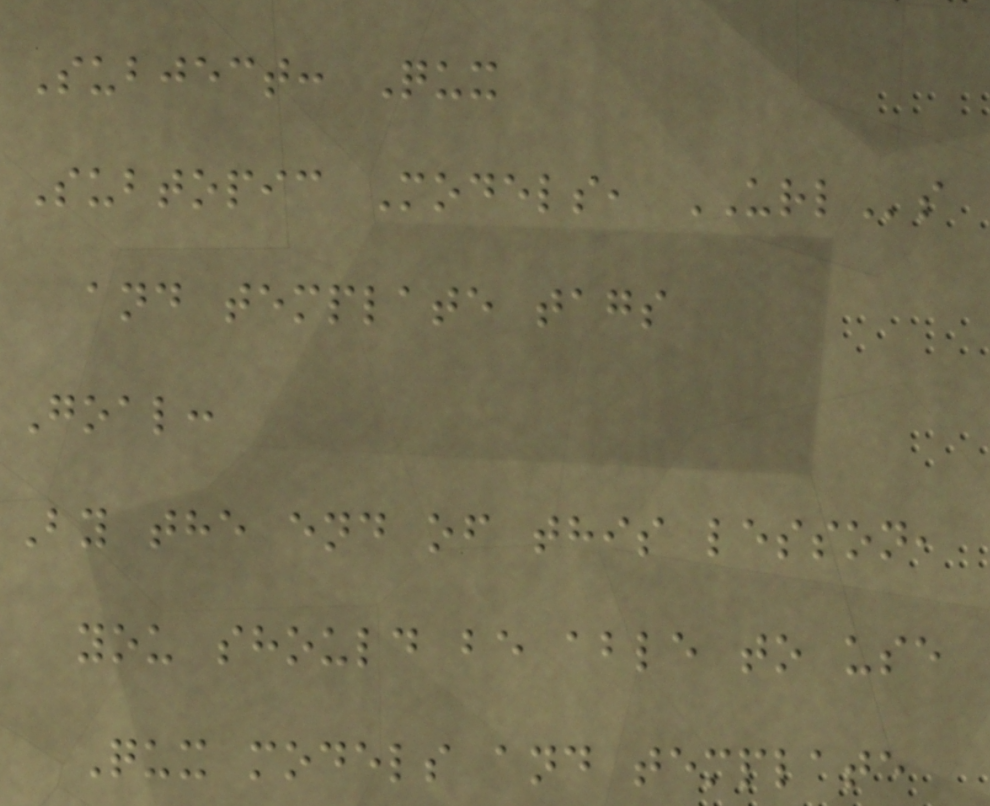Subject: Qux
Subtopic Models, URLs
and template tags
Goal:
By the end of this lesson,
you should be able to use
Qux models and template
